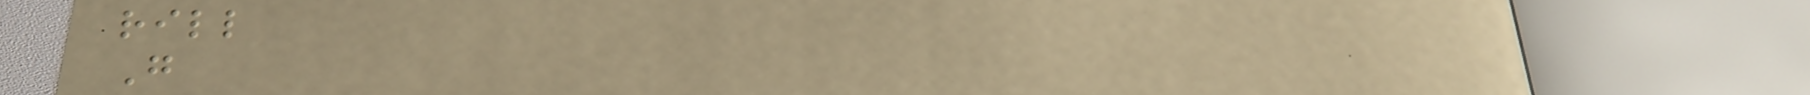rill
G
